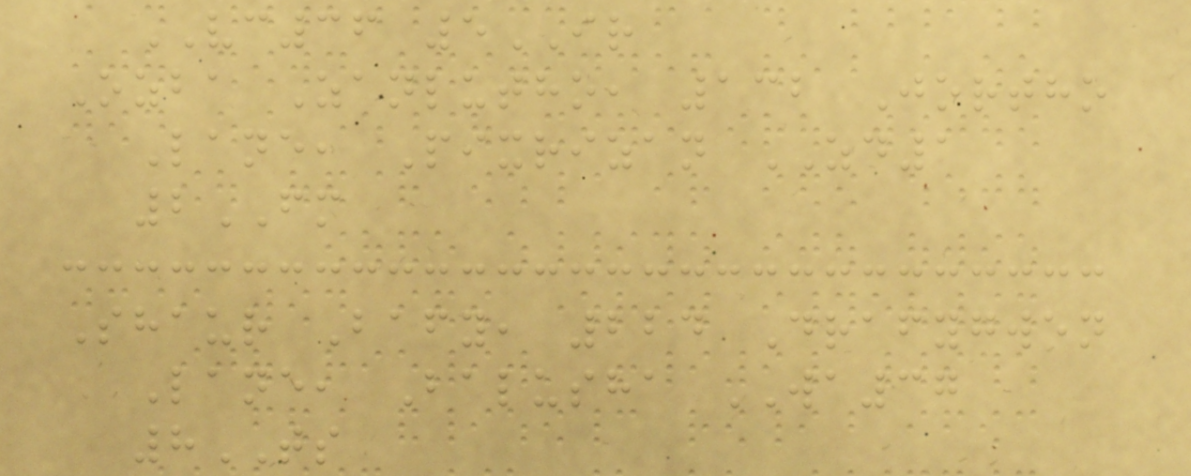VC36 5IR
Ozba Zanlutho, 132 Jortho
Lane, Pixrizan ZD1
2FM
Shaur Bafy, 224 Drafygwen
Lane, Balusha WA37
8TS
